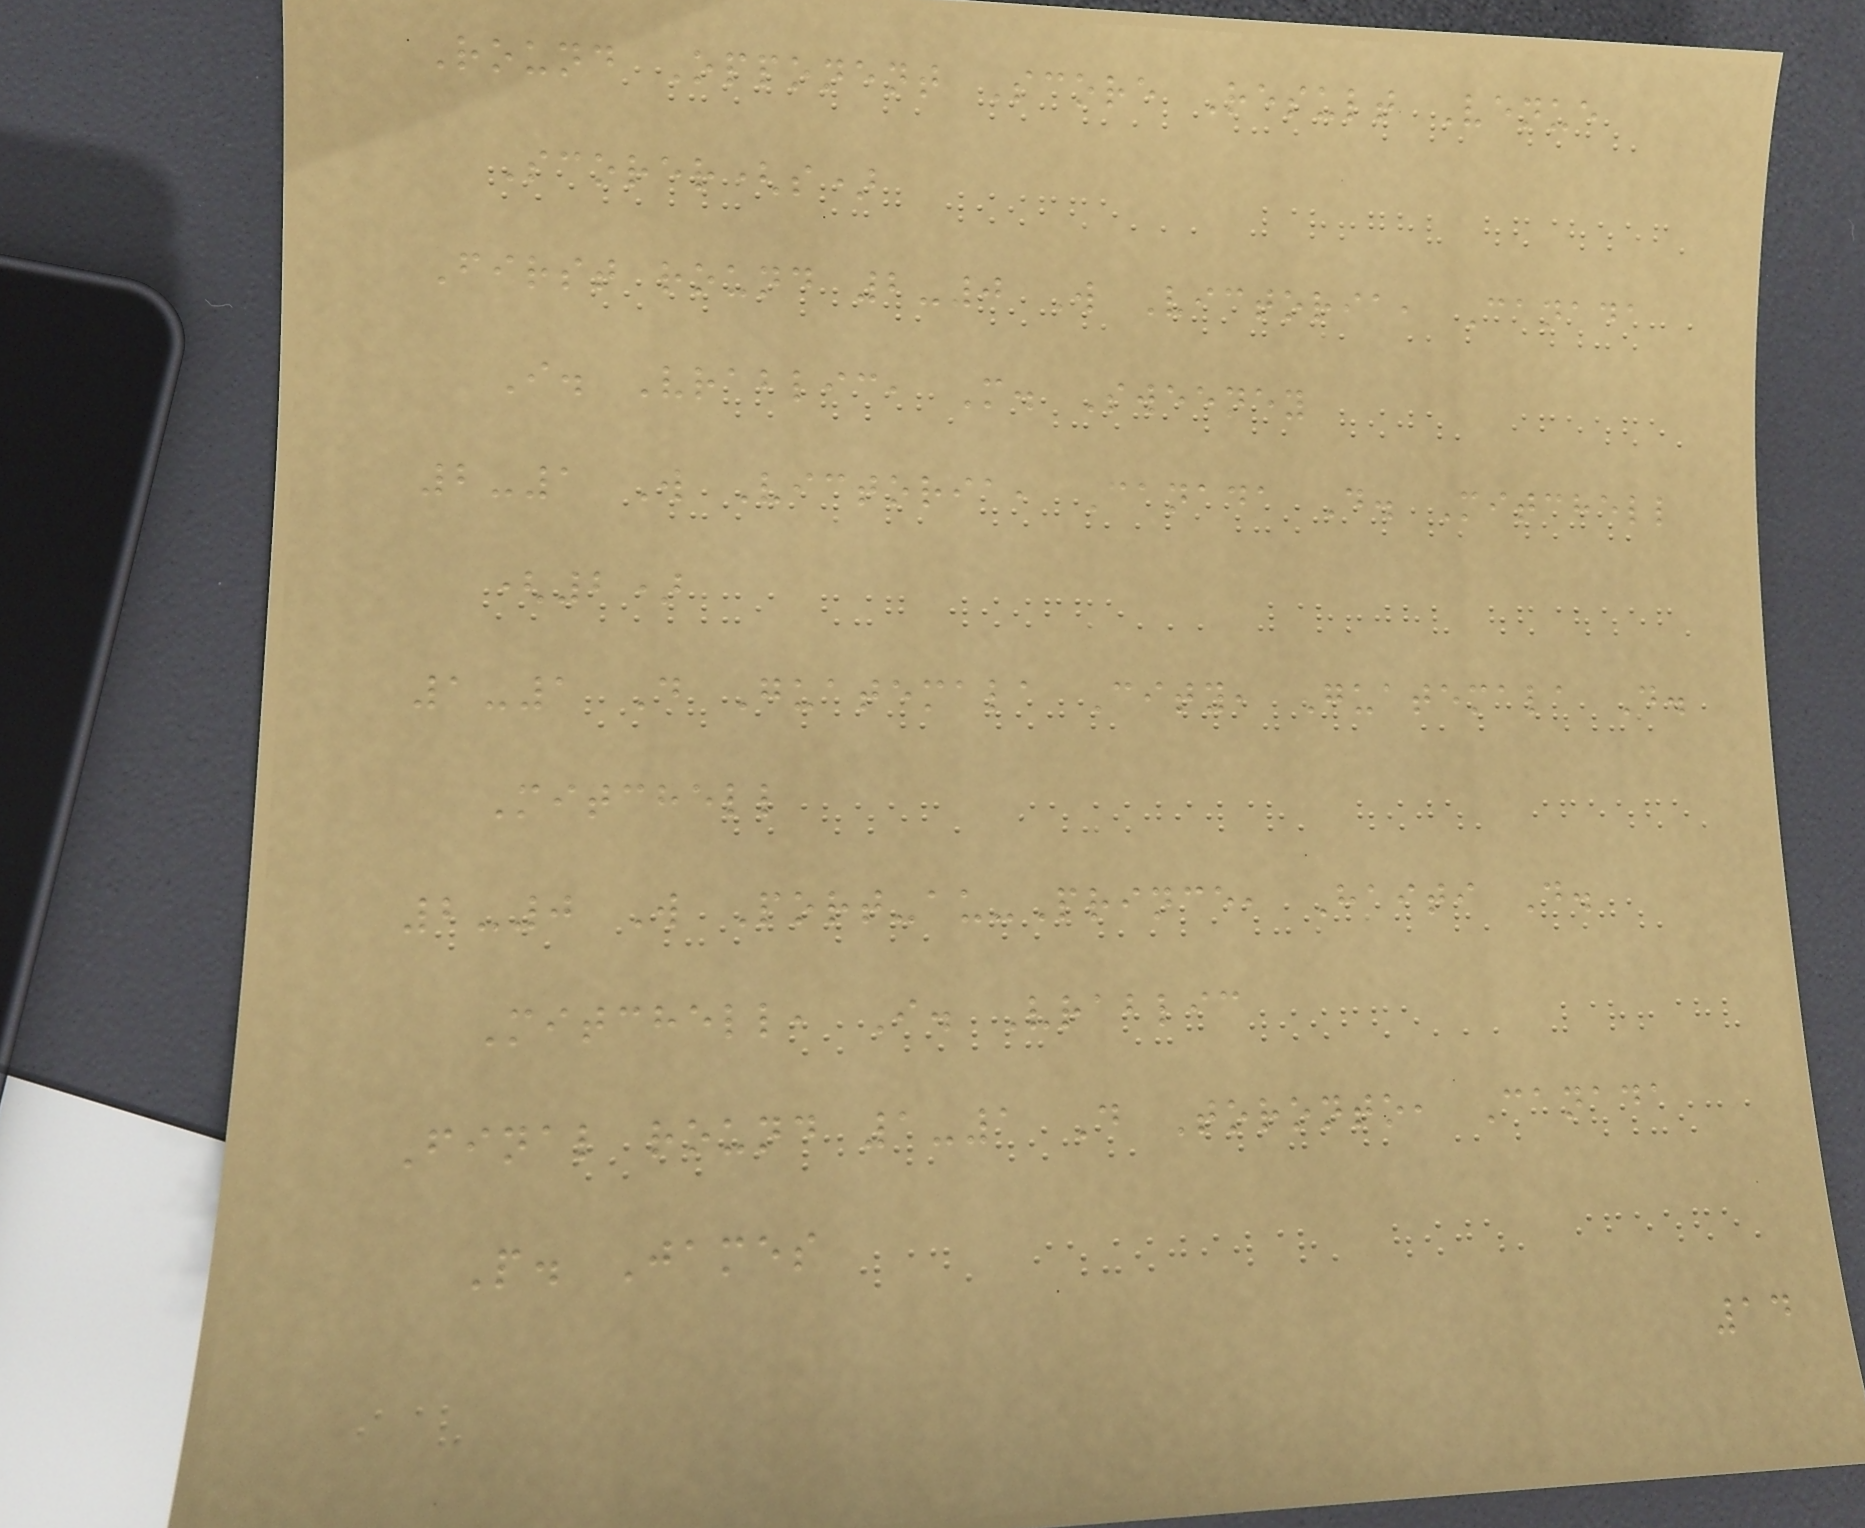Round Opponent Score Result Venue
Scorer(s)
First round 2-0 W Victoria, Canada
I. Vrablic, M. Sweeney
2-1 W Victoria, Canada D. Mitchell
(2)
1-1 D Guatemala City, Guatemala D.
Mitchell
2-0 W Port-au-Prince, Haiti D.
Mitchell, I. Vrablic
Final round 1-1 D Toronto, Canada
P. James
14
